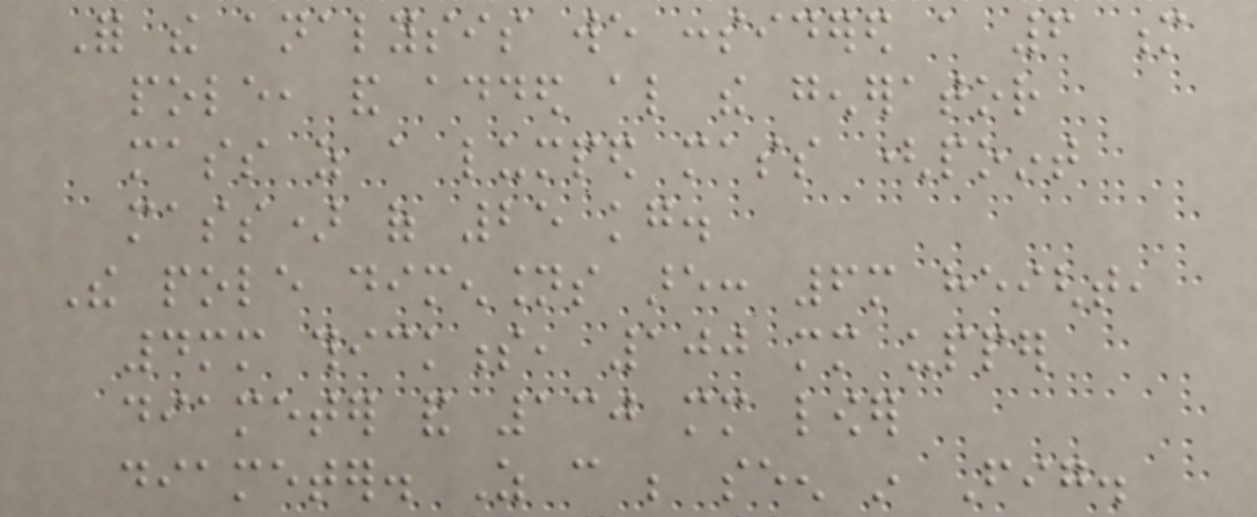For the analysis we considered a 6 m
pole, and added also the generator
mass as a lumped mass (point
mass) of 25 kg.
The pole dimensions are: 6m height,
4mm thickness, 100 mm upper
diameter and 130 mm lower
diameter. As can be seen in Fig.
